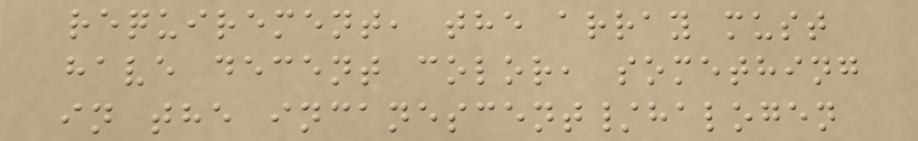requirement, the array must
have decent color, something
in the incanescent/halogen
